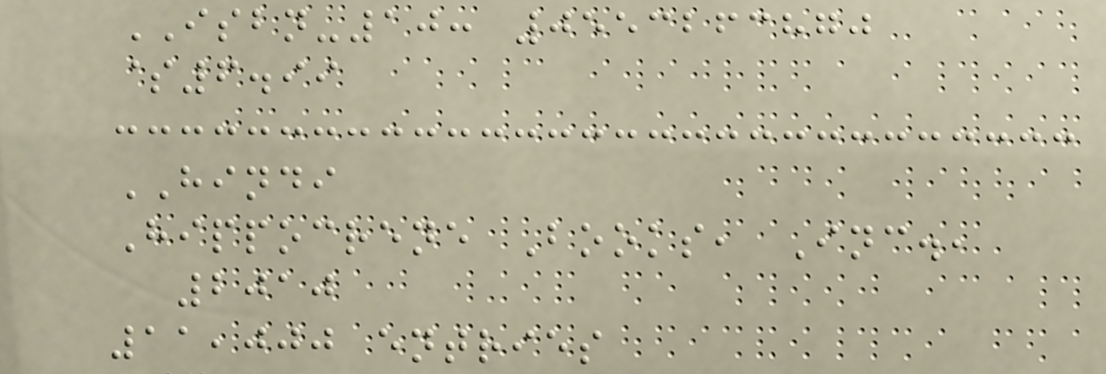ISBN-10: 0553263870
$6.99
HINDI
Hippocrene Books, Inc.,
2010
11,000 entries
